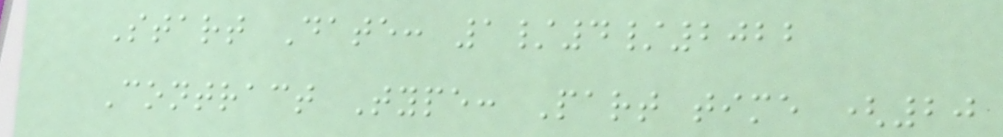Start Date: 1/4/2022
Contract Type: Part time (20
